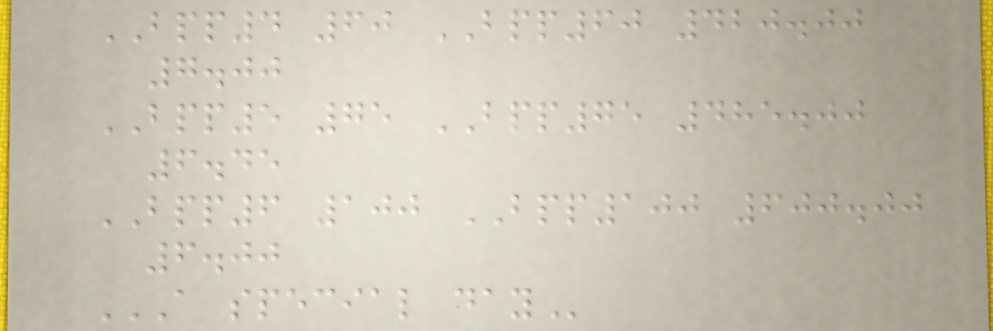BPP4 60 BPP60 420.00
7.00
BPP5 75 BPP75 485.00
6.45
BPP6 100 BPP100 600.00
6.00
A SPECIAL DAY
